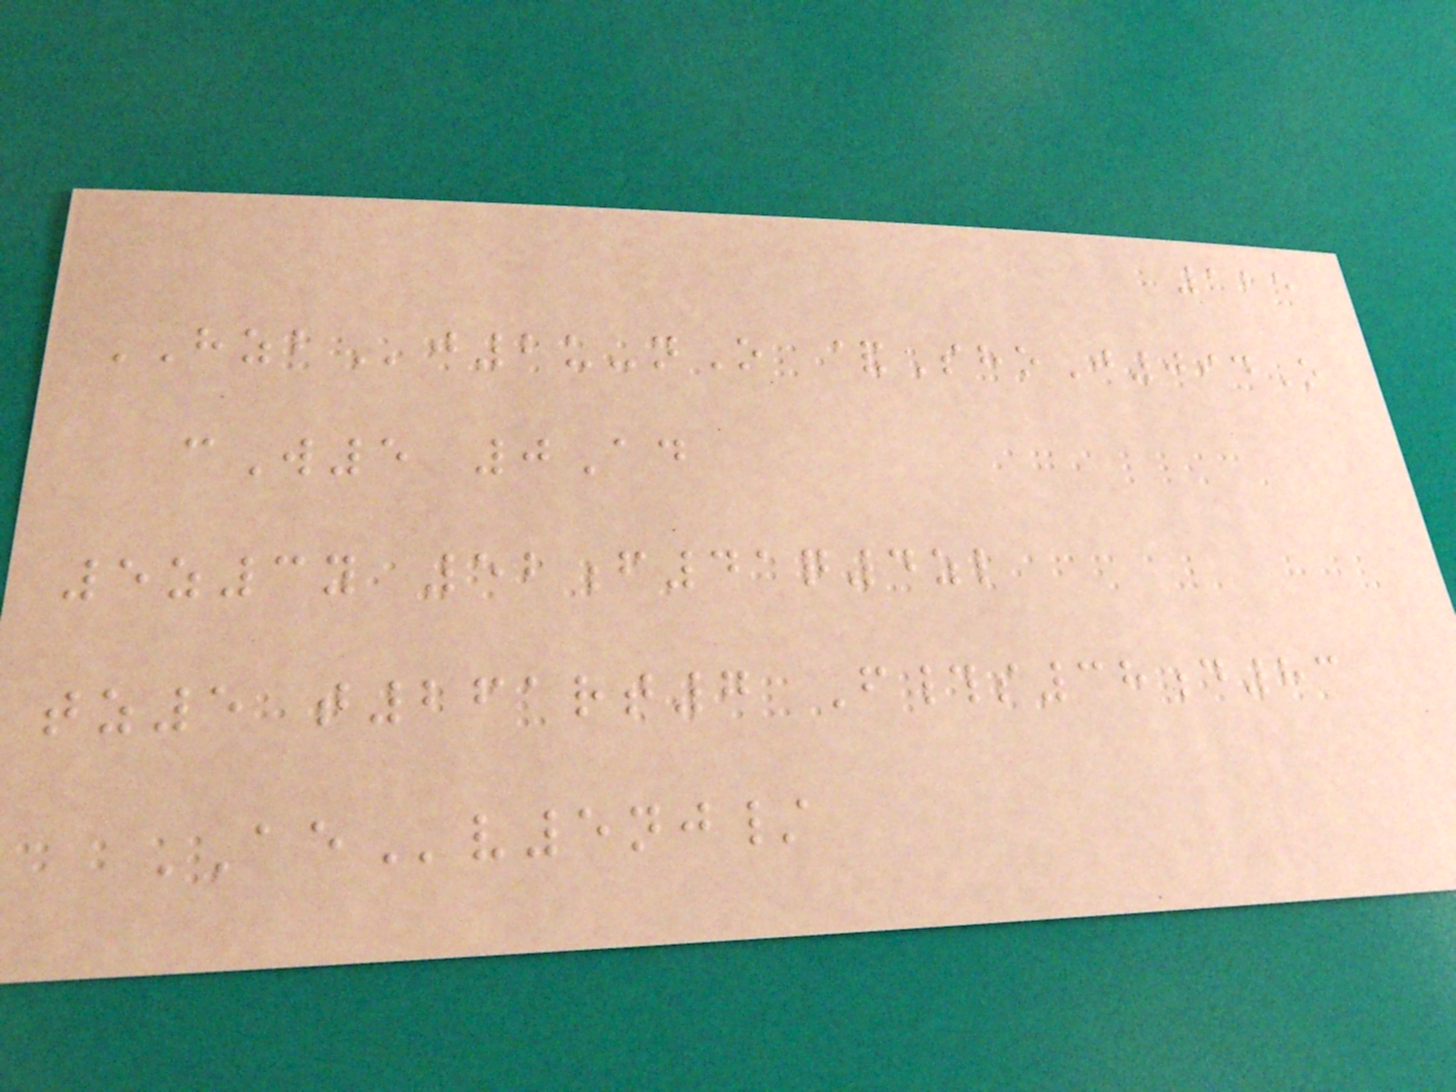125
HZBj2u-nO &ShoJ094O
cW5 0Ad
5z3y 52f41q4zl
tz5 t261rt7 F#s38d83
AEv5nj/
